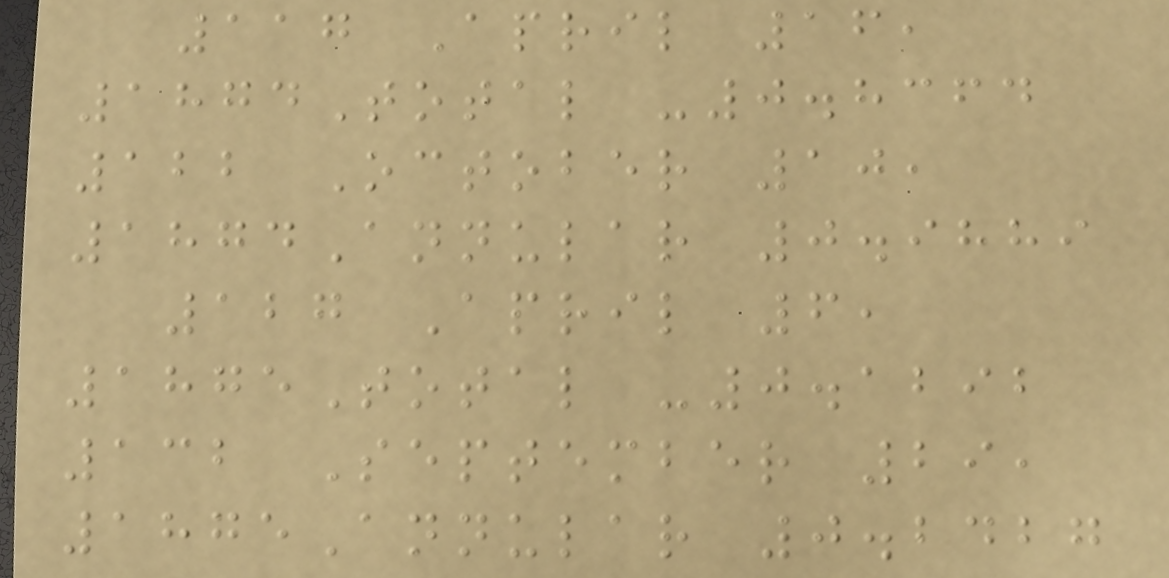117 April 16,
1874Total -0.8364
122 October 10,
1874Annular 0.9889
127 April 6,
1875Total -0.1292
132 September 29,
1875Annular 0.2427
